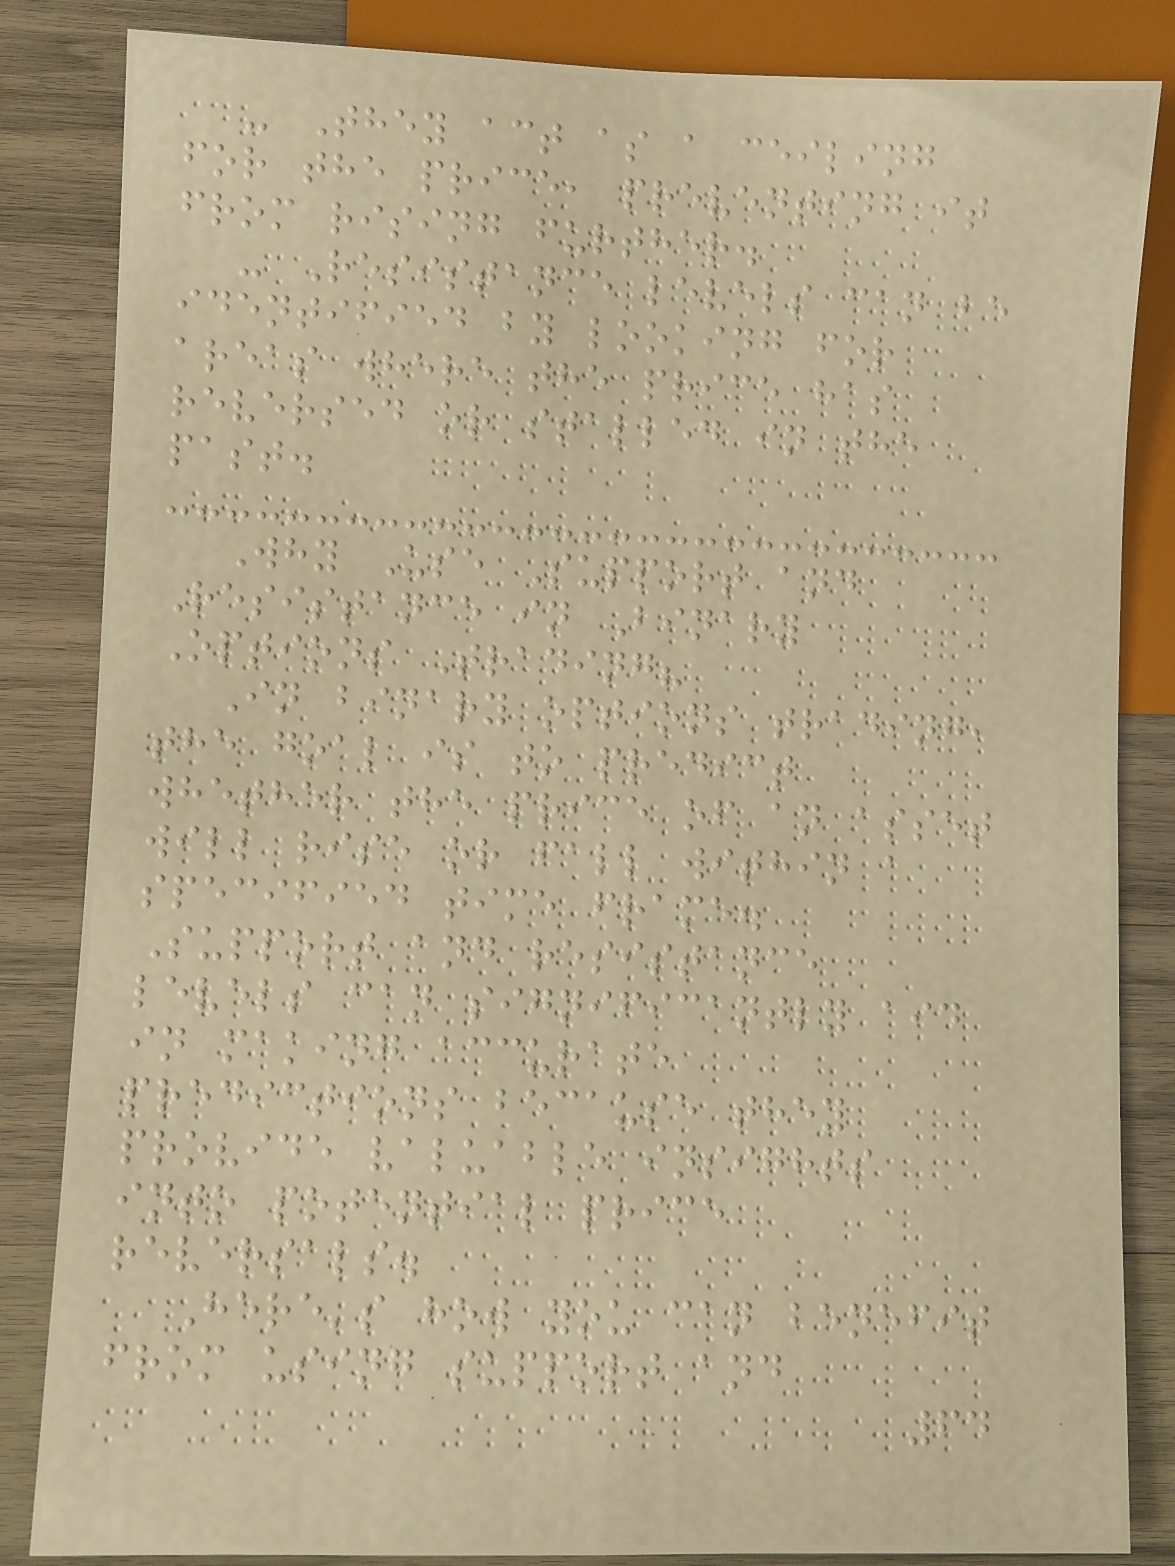- They act as a ceiling
for the price, preventing it
from rising further.
- Resistance levels can be
identified by looking for
areas where the price has
reversed or stalled in the
past.
Why Use Support and
Resistance in Binary
Options Trading?
In binary options trading,
the goal is to predict
whether the price of an asset
will rise or fall within a
specified time frame.
Support and resistance
levels can significantly aid
in making accurate
predictions because they
provide valuable insights
into potential price
reversals.
Here's how you can benefit
from using support and
64
